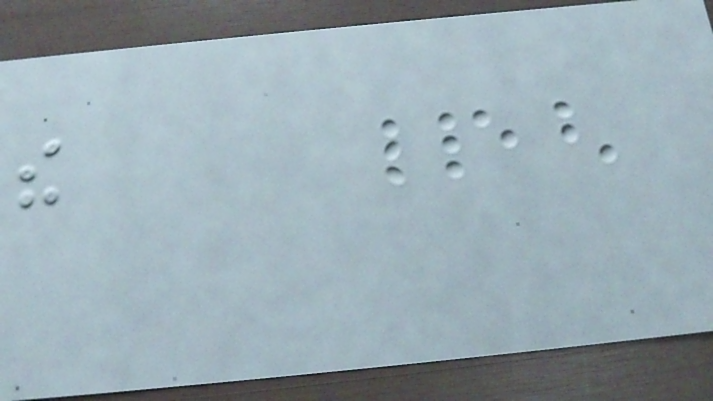the
